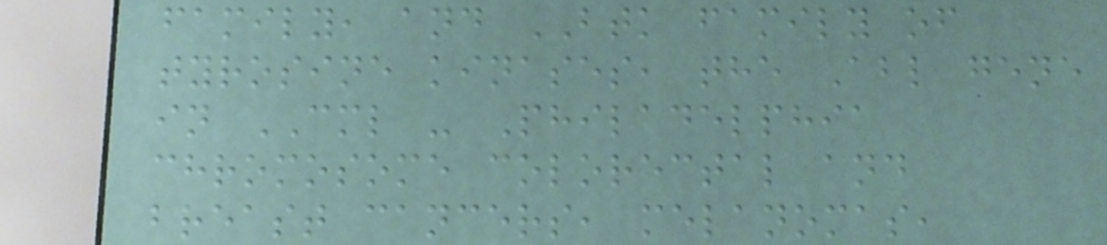family, and BTK family of
tyrosine kinases, the Abl gene
in CML - Philadelphia
chromosome colorectal and
breast cancers, melanomas,
